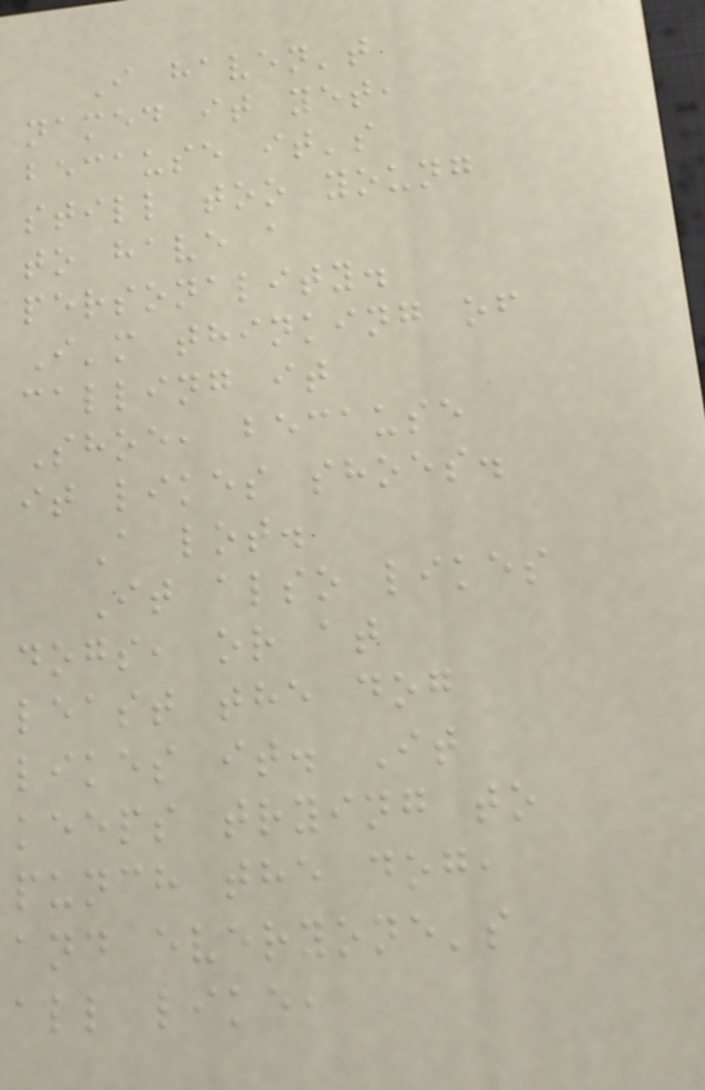I haven't
named it yet,
because it's
still too young
to have a
personality.
I'm thinking of
calling it
Shoe, because
it likes shoes.
A lot.
It also likes
dogs, or at
least the dog
likes it. It
keeps trying to
punch the dog,
and everyone's
all like,
